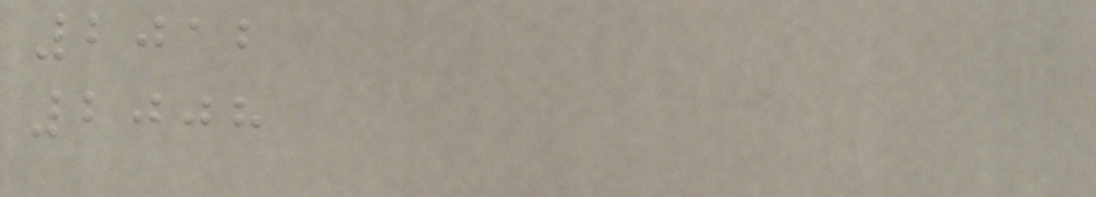2012
2008
